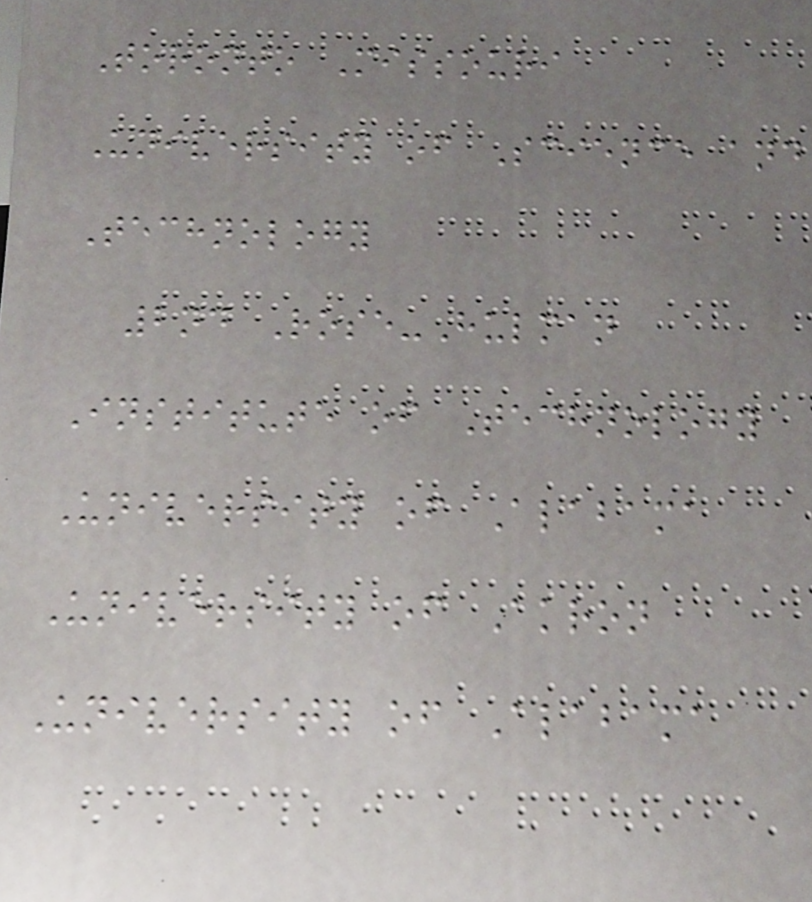Toronto Missouri
University of Science and
Technology
2nd Rose-Hulman
Institute of Technology
University of Alabama
University of Akron
University of Alabama
